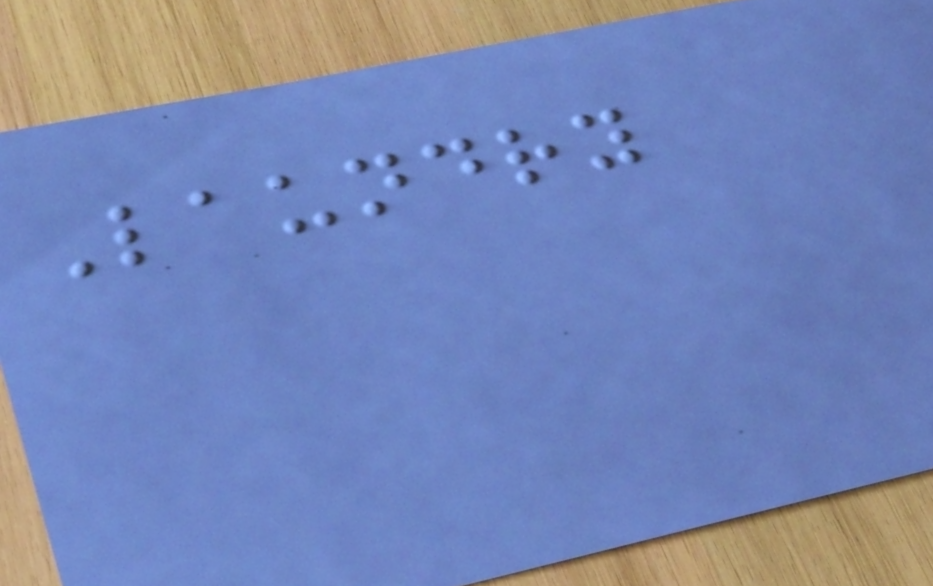Laundry
